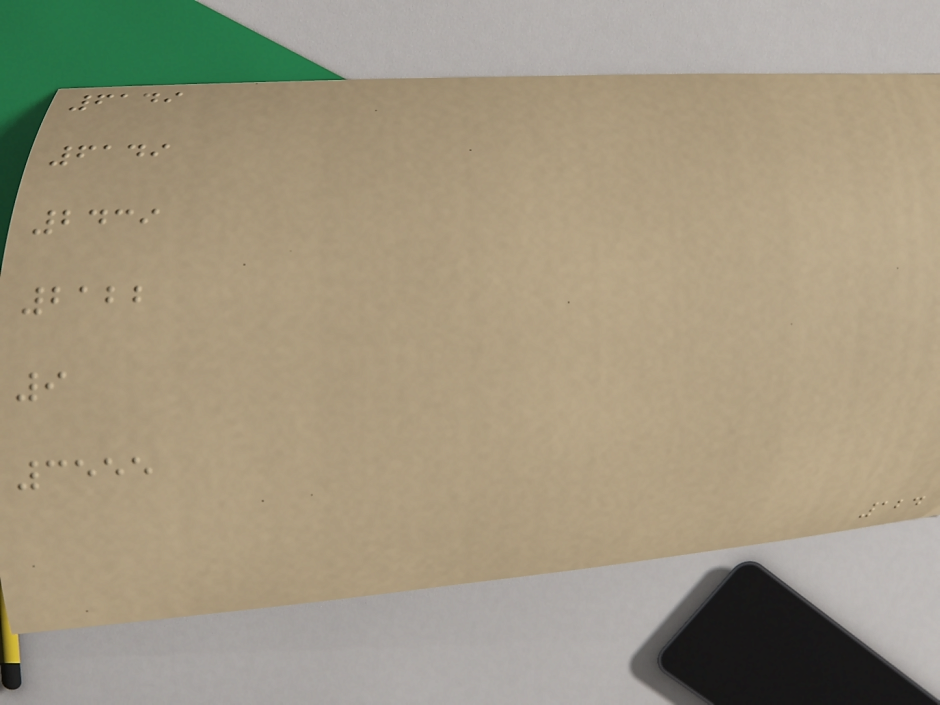6149
6149
2439
2122
9
3555
124
